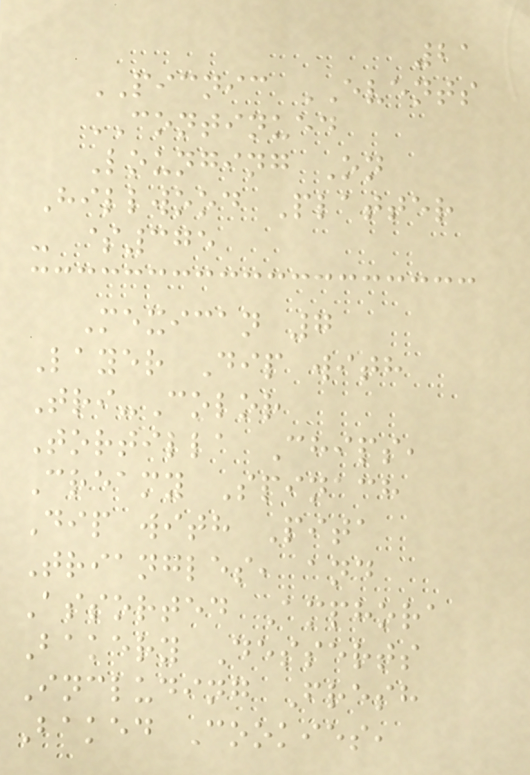21
PICNIC EVENTS
CONTINUED
Lounging On
Hillwood Platter
- $375
Mexican 7
Layer Dip with
Tri-Color
Tortilla Chips,
Creamy Spinach
Dip with Pita
Triangles, and
Assorted Amphora
Bakery Desserts
Including Fresh
Baked Cookies,
